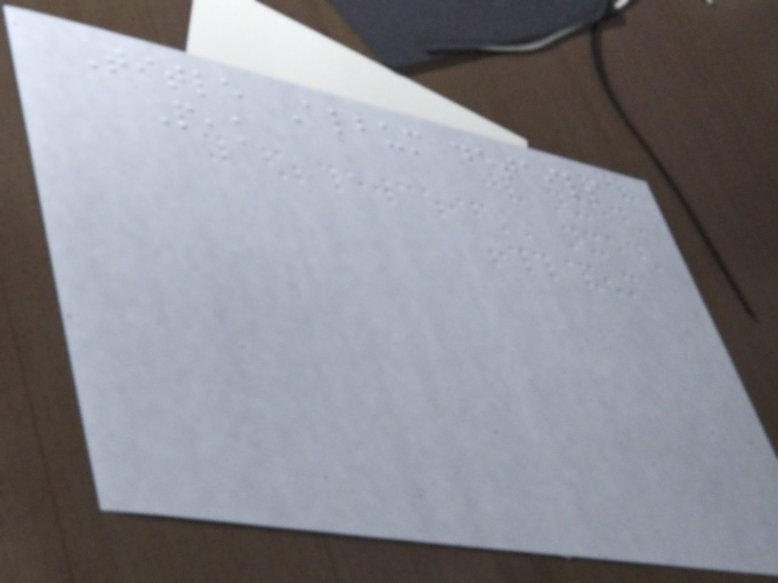Title Album details
Peak
